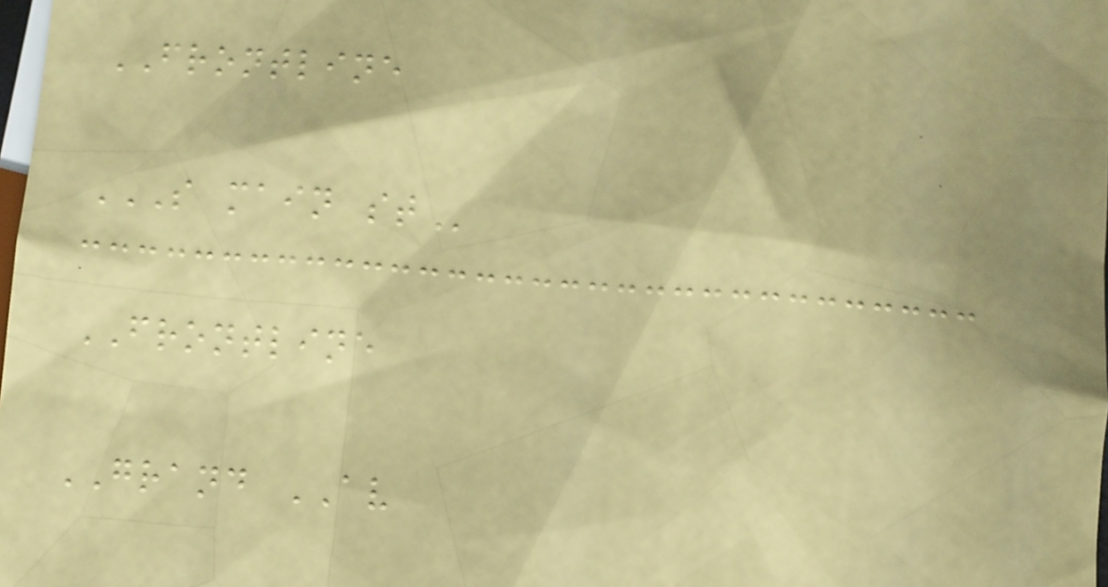FRONTLINE
S MAIN ST
FRONTLINE
GRAND AV
